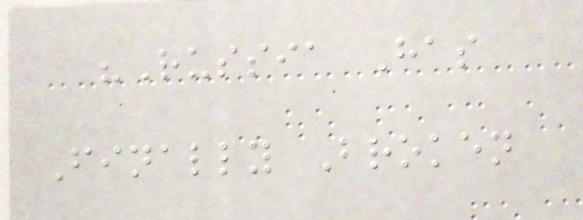"Russia Has
Finally Broken
